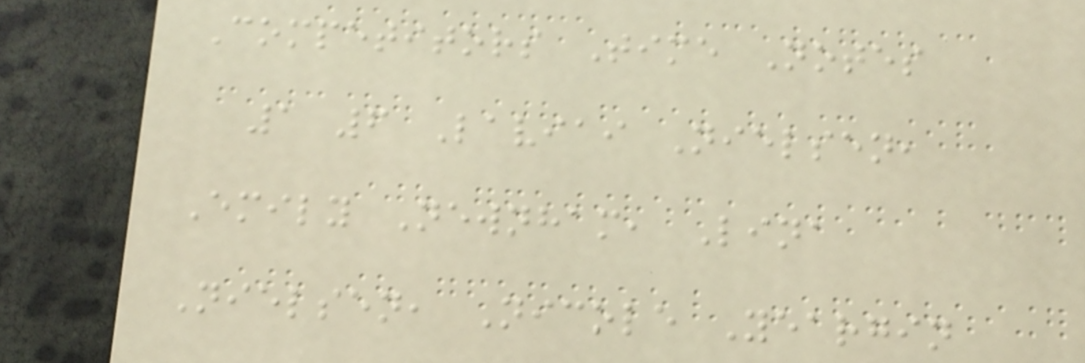Competitors Time Notes
1 6 Laviai Nielsen,
Emily Newnham, Lina
Nielsen, Nicole Yeargin
